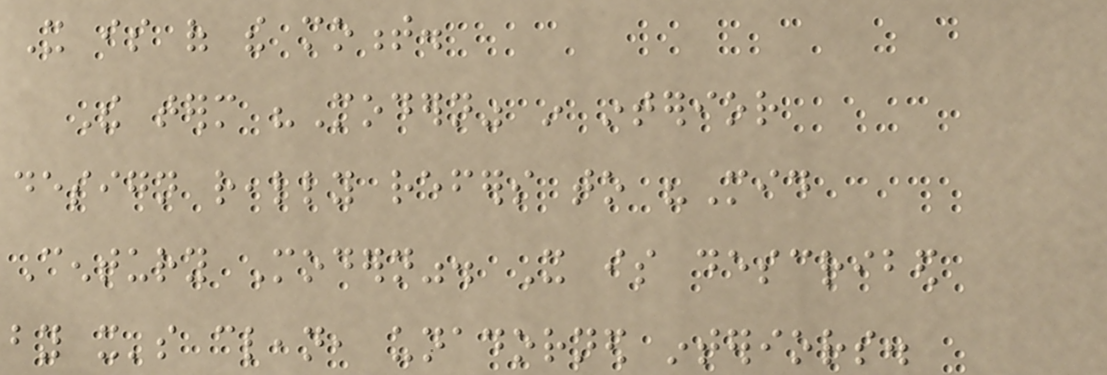It is of the moment.
The term "Modern" in interior
design really refers to "Mid
Century Modern". It is described
by it's clean, unadorned interiors.
